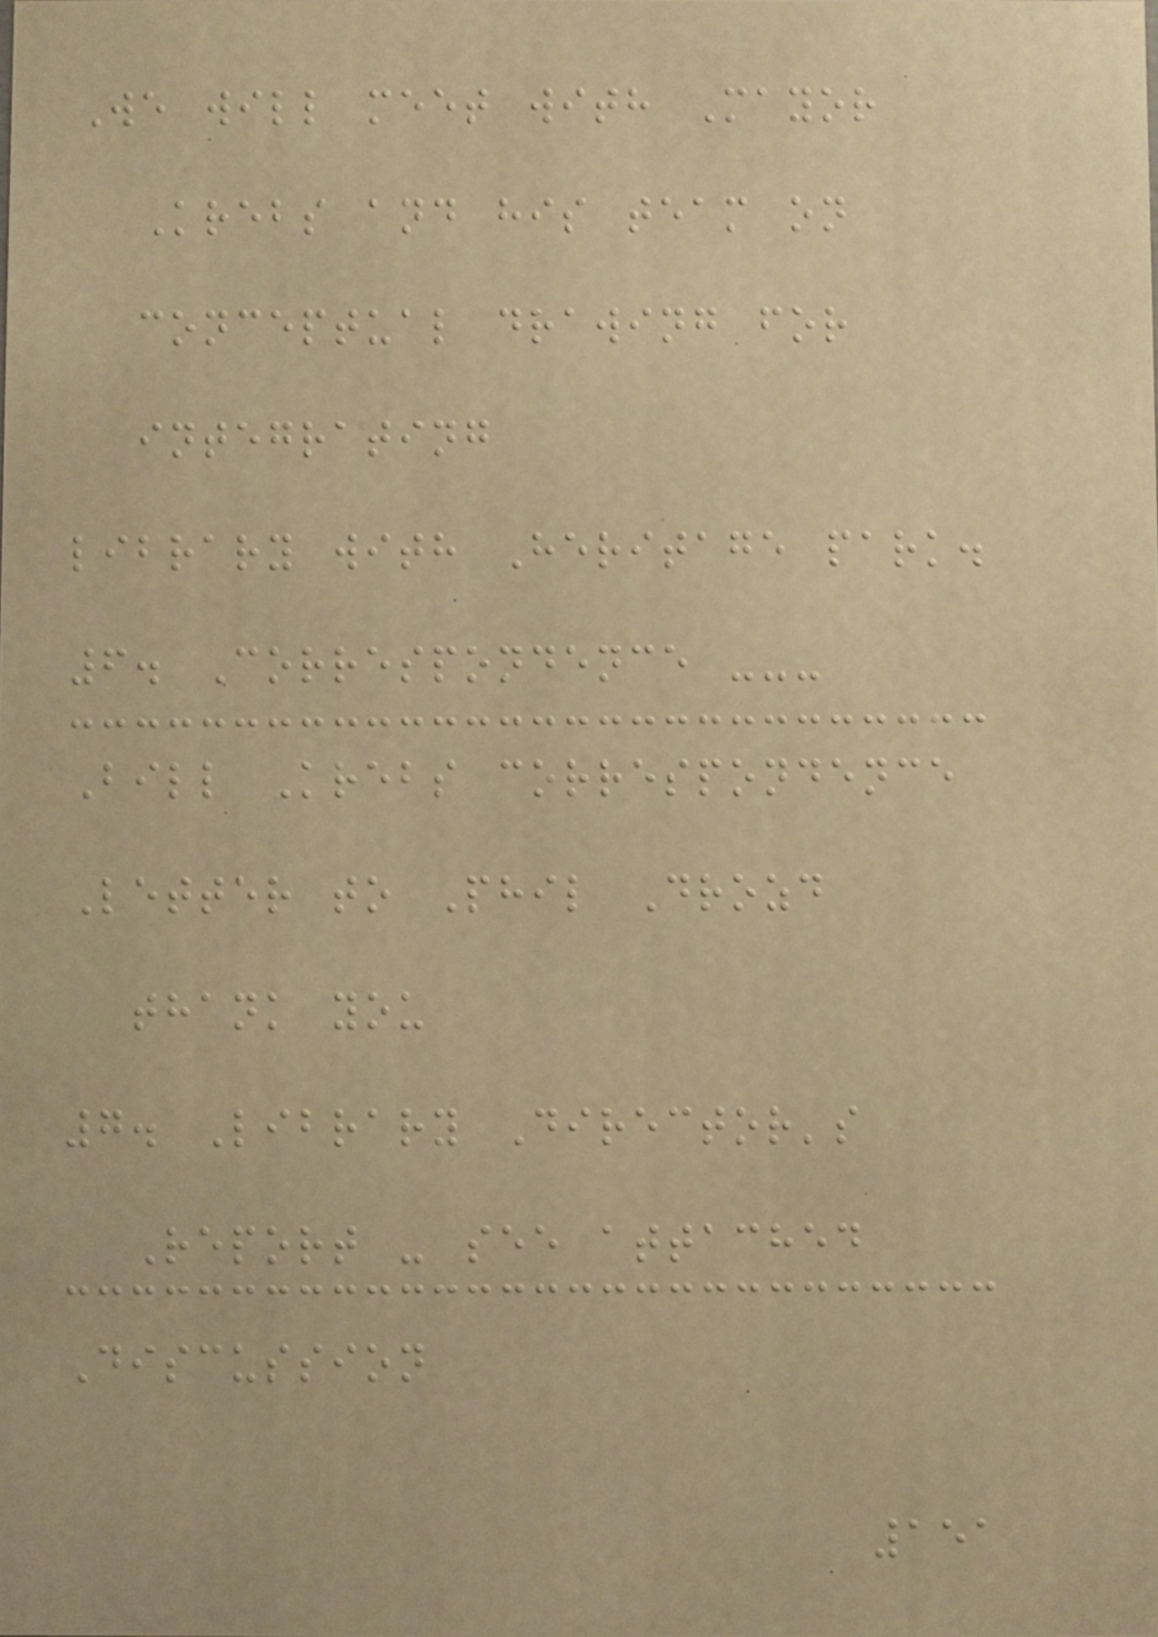We will meet with Mayor
Krebs and his team on
conceptual drawing for
integrating
library with Heritage park.
6. Correspondence ---
Bill Krebs correspondence
Letter to Phil Drozd
thank you
7. Library Director's
Report - see attached
Discussion
151
